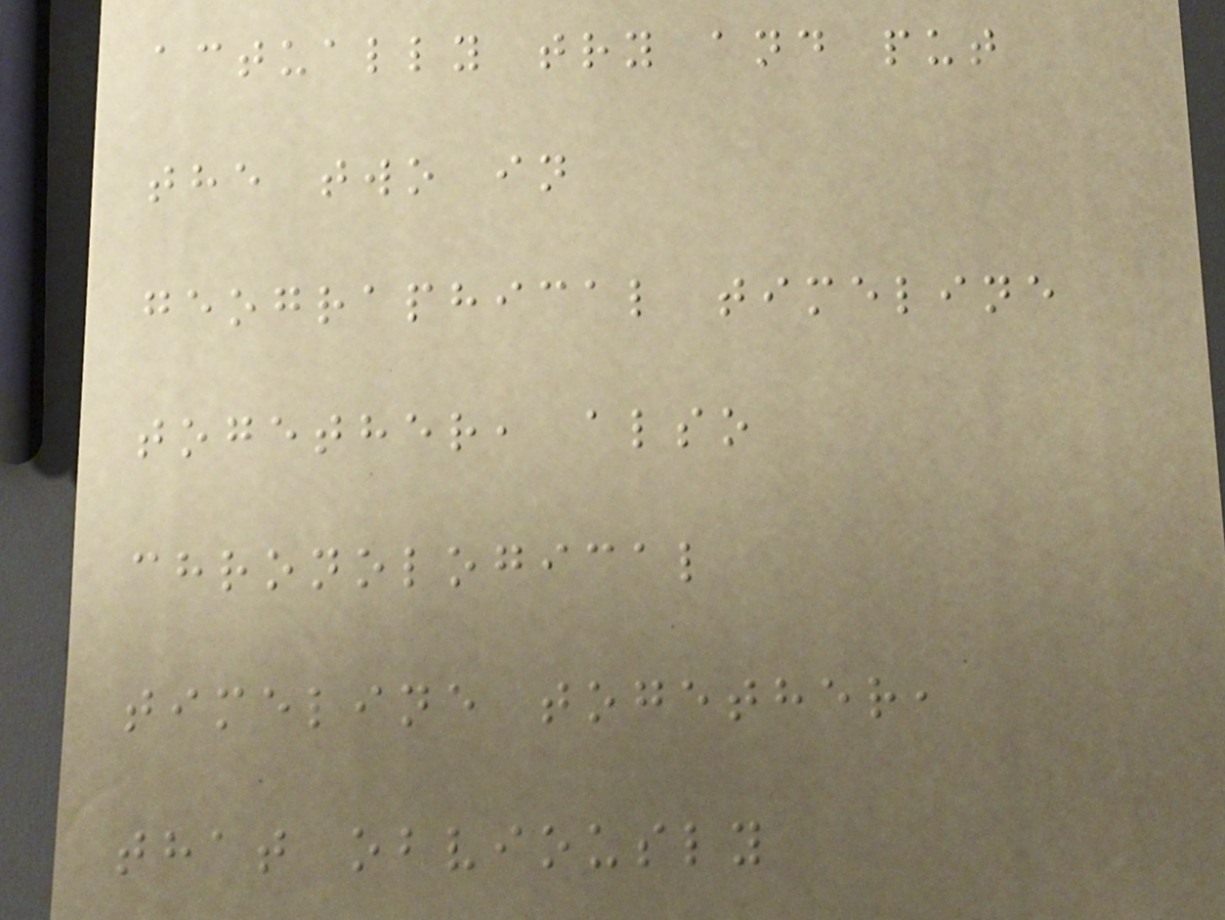actually try and put
the two in
geographical timeline
together, also
chronological
timeline together,
that obviously
